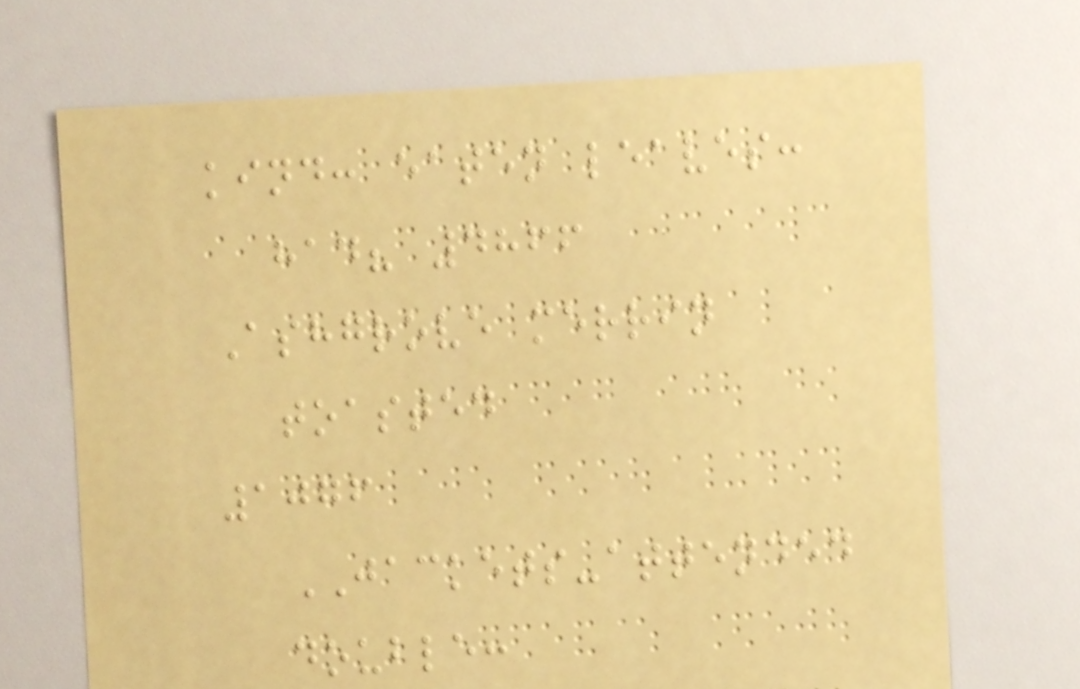kind: eaten leaves:
had? 4866
Ashgrove merrin
toasted
1076
JACKETS-attended
double:
